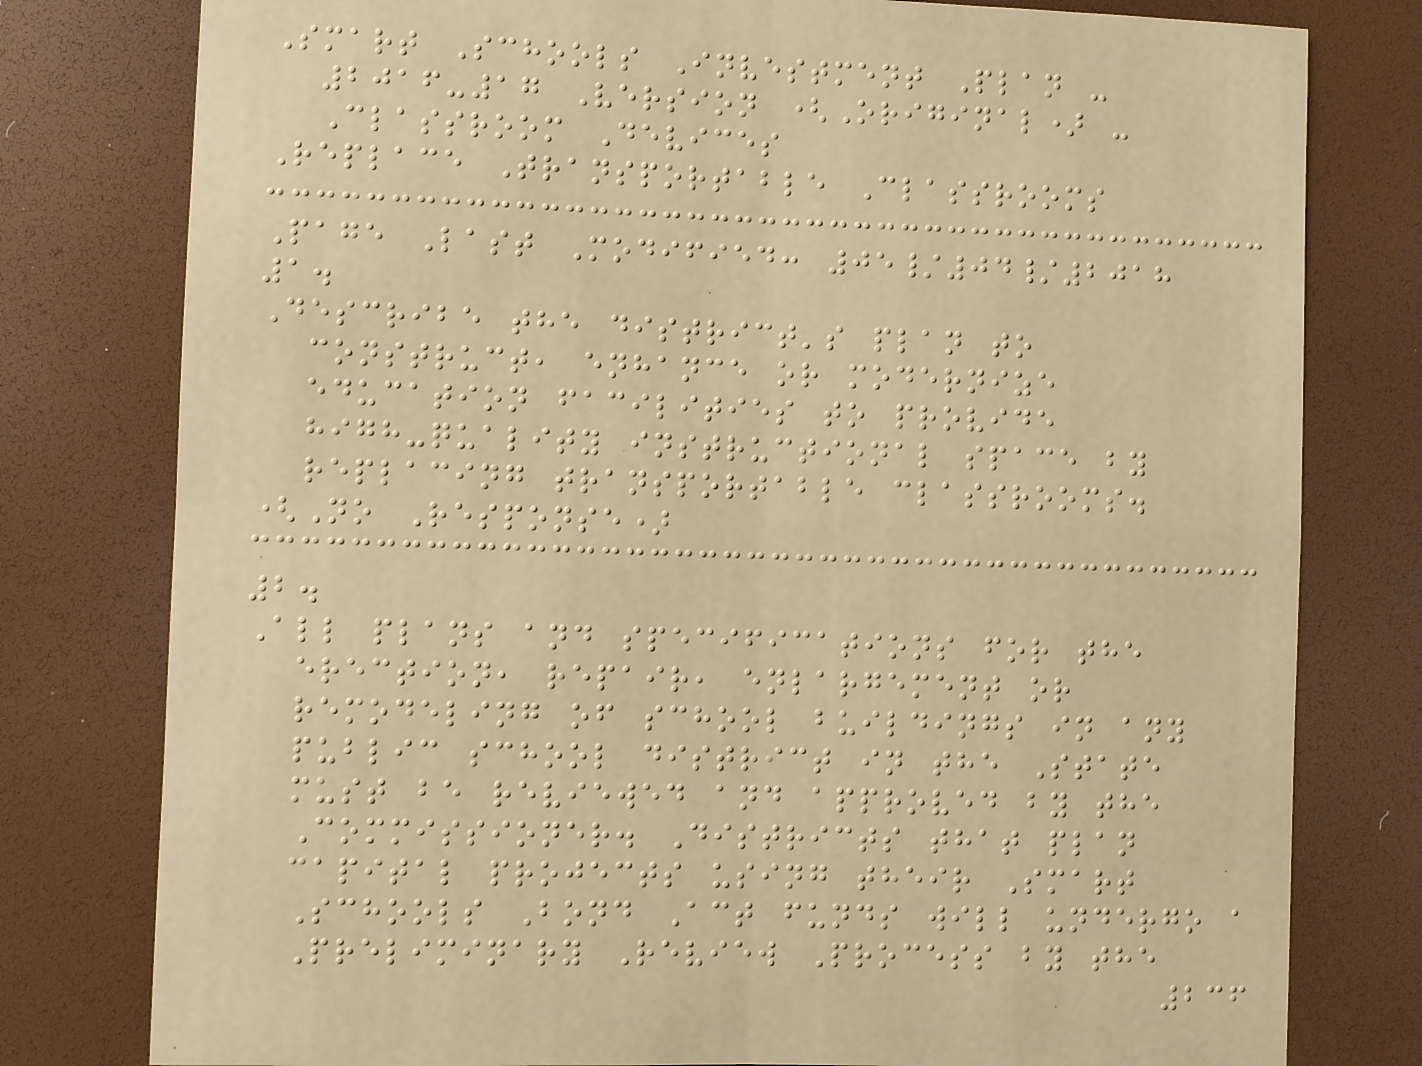Smart Schools Investment Plan -
2016-17 Version (Original) -
Classroom Devices
Replace Transportable Classrooms
Page Last Modified: 05/04/2018
1.
Describe the district's plan to
construct, enhance or modernize
education facilities to provide
high-quality instructional space by
replacing transportable classrooms.
(No Response)
2.
All plans and specifications for the
erection, repair, enlargement or
remodeling of school buildings in any
public school district in the State
must be reviewed and approved by the
Commissioner. Districts that plan
capital projects using their Smart
Schools Bond Act funds will undergo a
Preliminary Review Process by the
236
